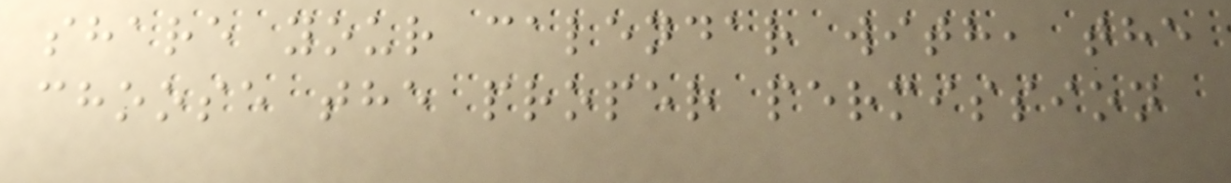share your calendar with, the
choose the proper permission
